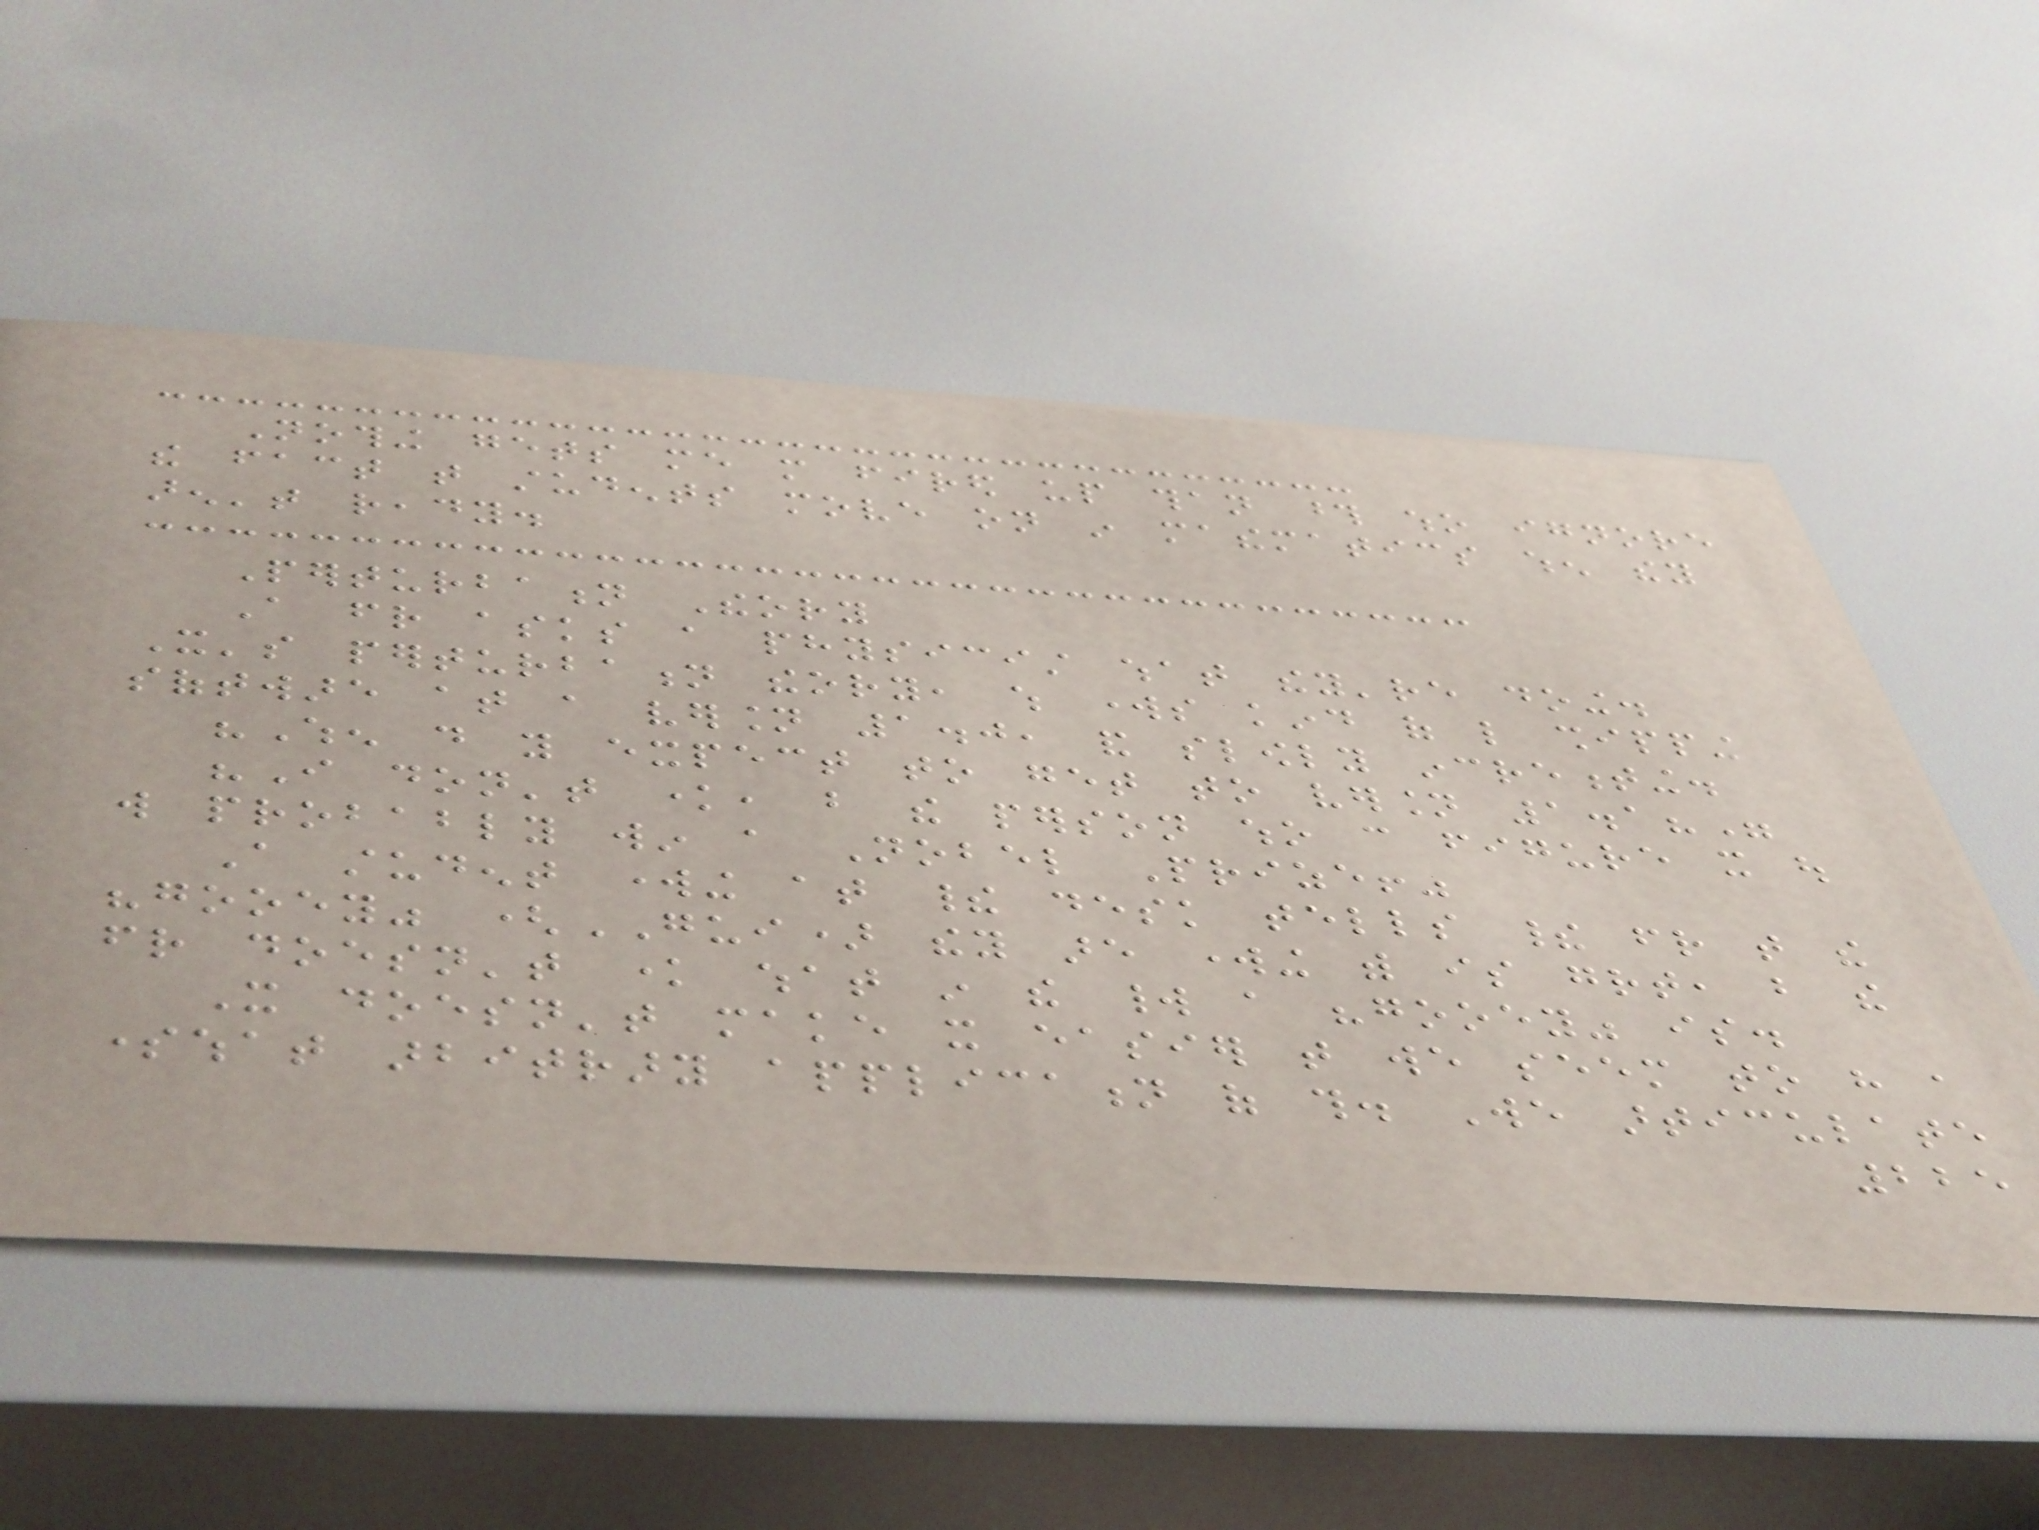Nothing gets me more fired up than those who ignore
the fact that students move on in mathematics when they
aren't ready.
Perturbation Theory
A friend asks a physicist what they're doing.
It's perturbation theory, which works kind of like shipping
software at a version 1.0, and slowly incrementing.
"When do you expect to get to version 1.1?"
"I don't know, but the person who can figure it out
will probably win a Nobel Prize!"
A student working at their desk tells their friend that the
"gooey" (GUI) they are working with is great, but the
friend doesn't know what in the world a "gooey" is.
It doesn't make it easier that we seem to have a
somewhat arbitrary application of this. We articulate
225
